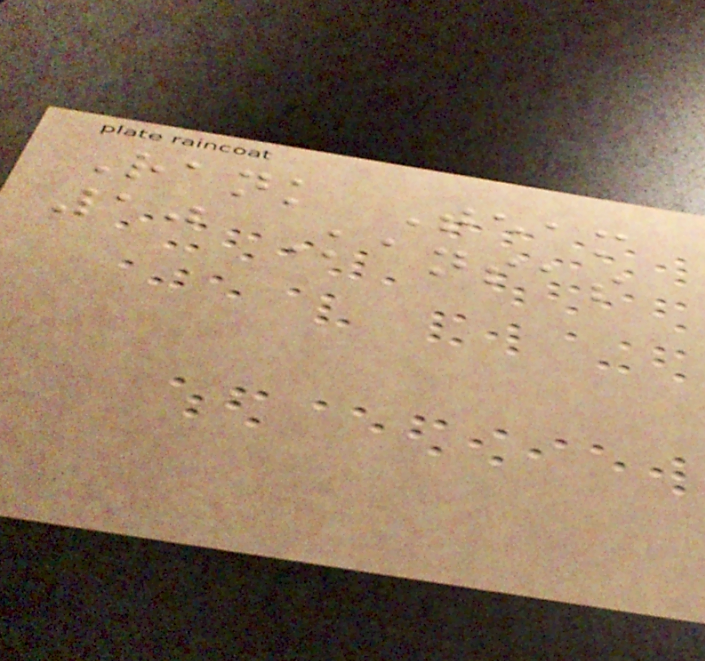Rank Team
10 Kansas
